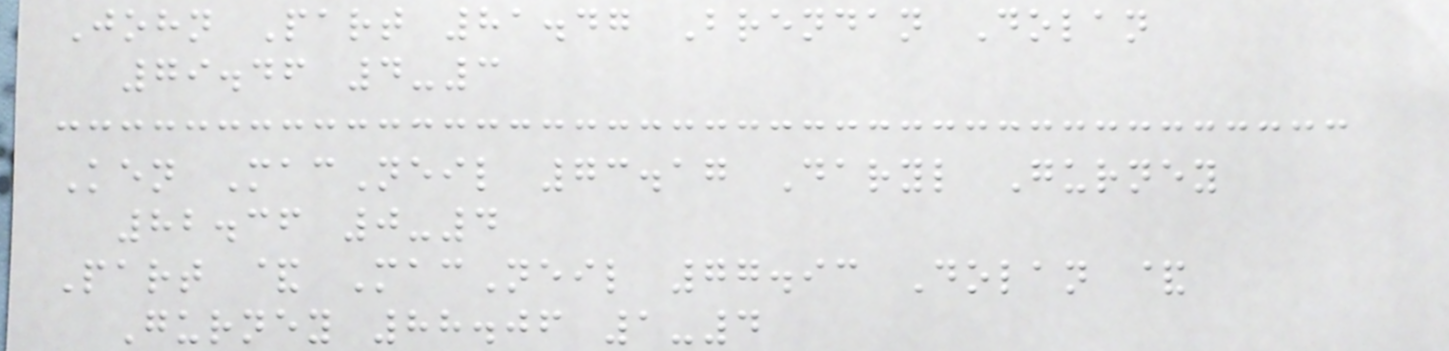John Part 81.47 Brendan Dolan
79.46 4-3
Ken MacNeil 73.17 Daryl Gurney
82.36 0-4
Part & MacNeil 77.93 Dolan &
Gurney 88.06 1-4
